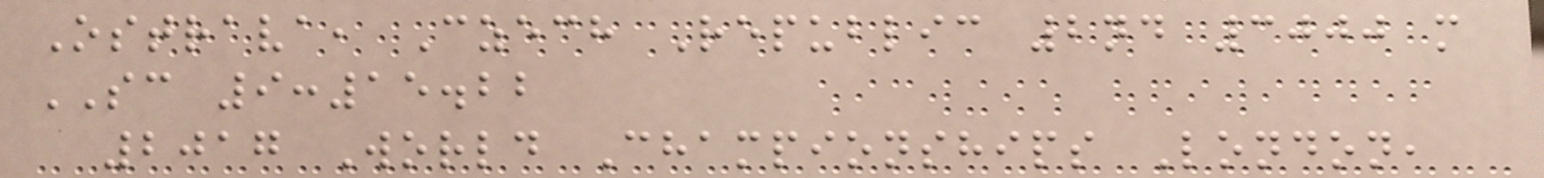Ostrava, Czech Republic 2nd 3000 m
SC 9:15.22
2017 World Championships London,
